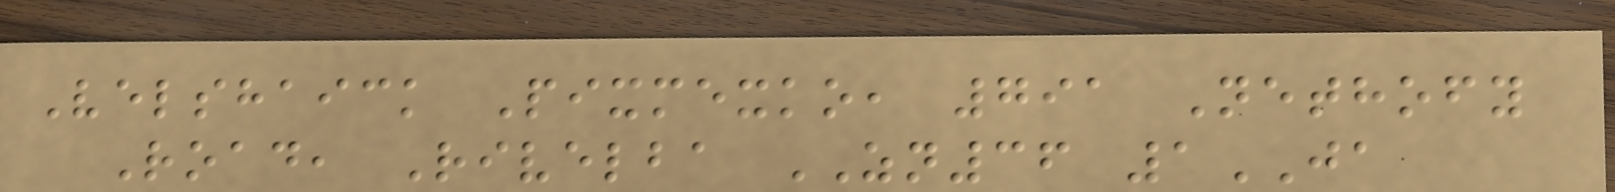Velshaick Pixmexko, 791 Nethofy
Road, Rivelba ZN36 1JA
